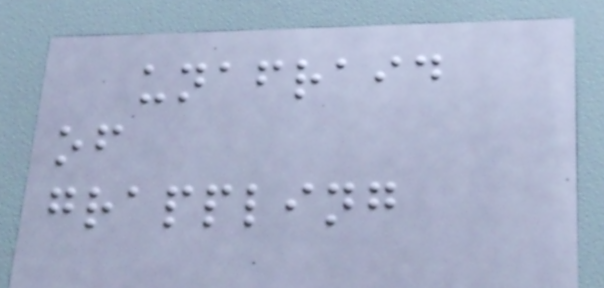unafraid
of
grappling
